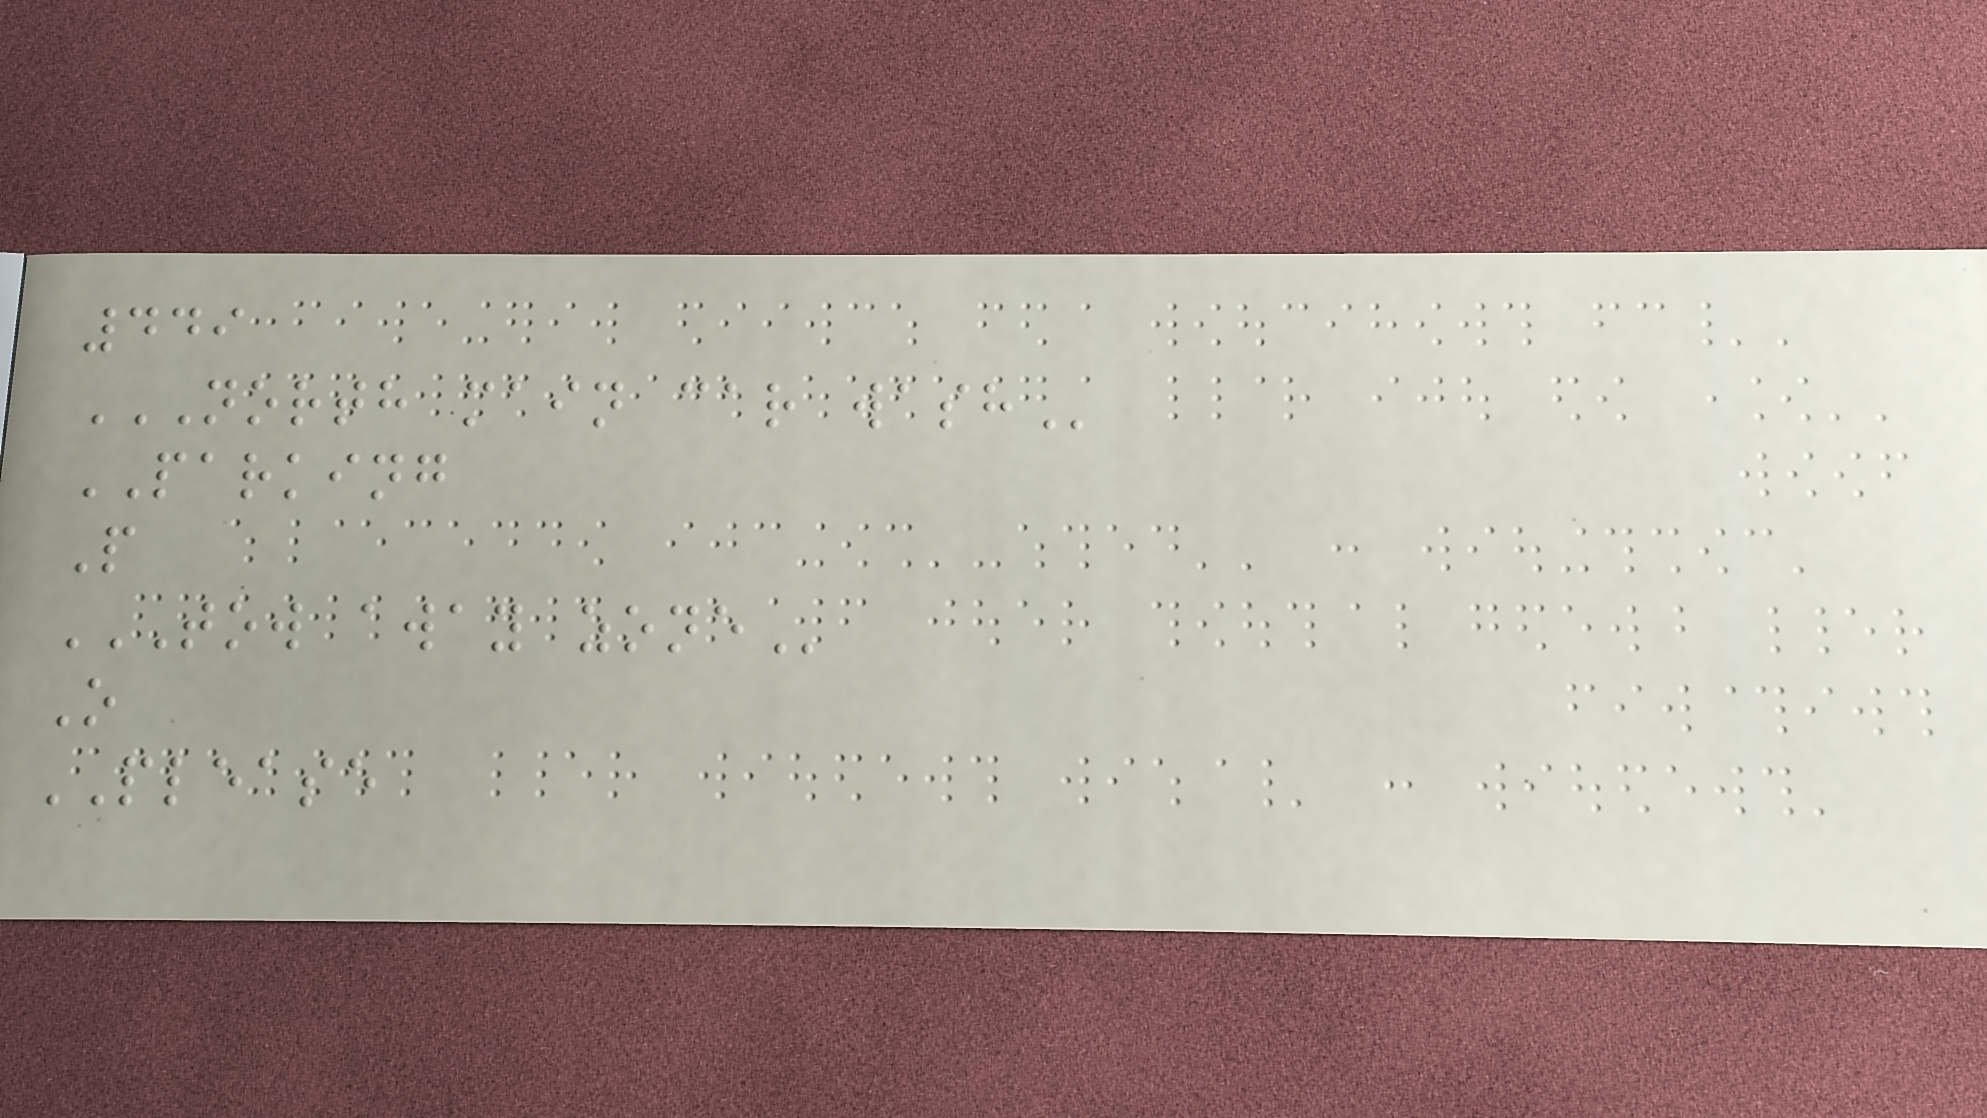449
NORTH MAIN CAR WASH
PARKING
P
TOW AWAY ZONE
O
PLEASE
